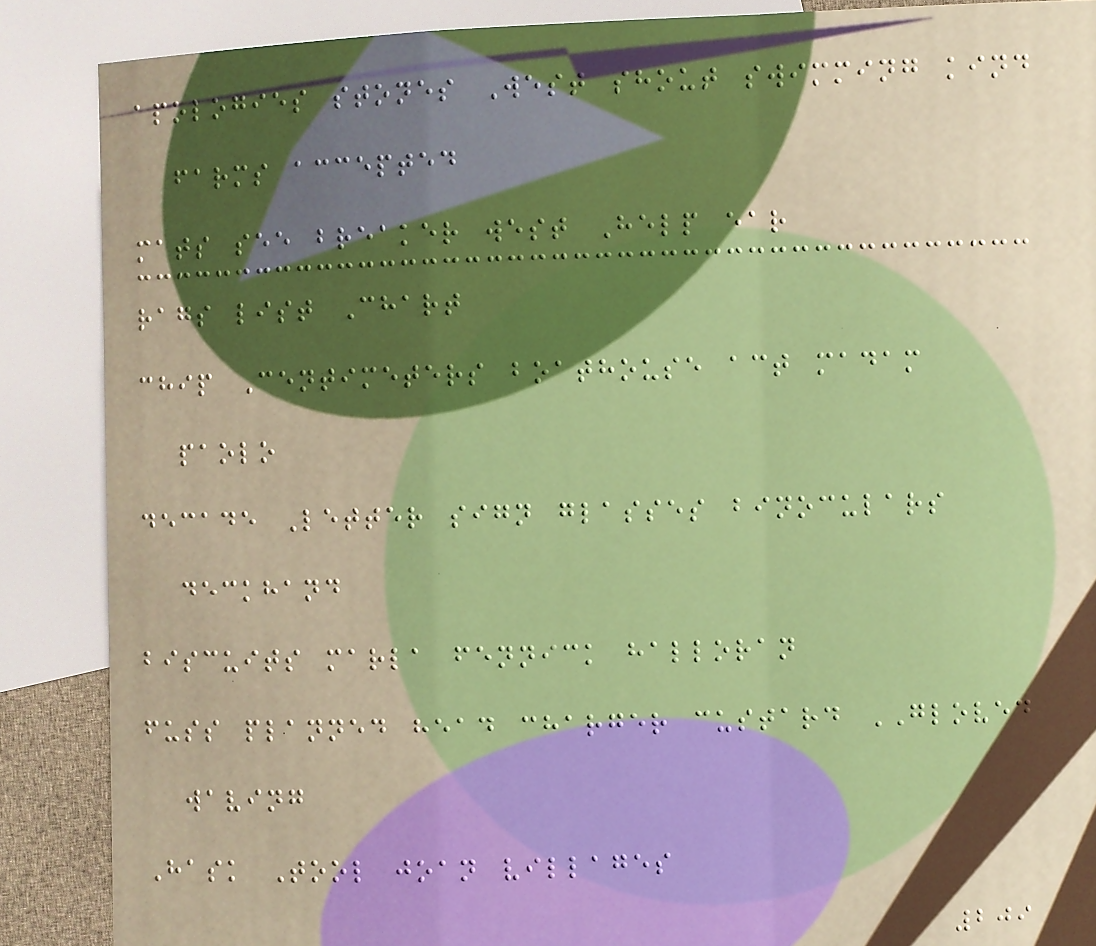apologies stones West shout swimming kind
farms accepted
mats see breaker west Help ear
rags list Chart
chip Centimeters boathouse act madam
paolo
decade Letter sign glasses binoculars
deckhand
biscuits marla fennick halloran
fuss planned head charger custard GLOVED
waving
Hask Tool joan villages
209
